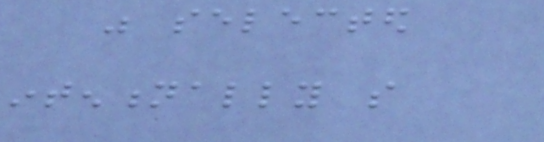was selected
intentionally so
